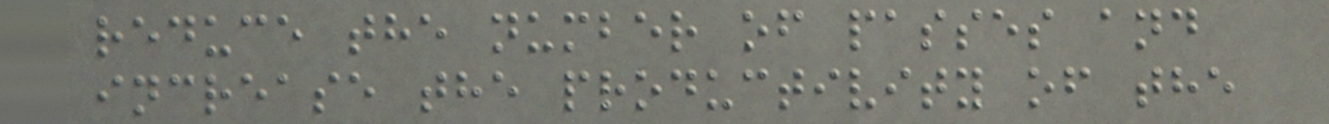reduce the number of passes and
increase the productivity of the
